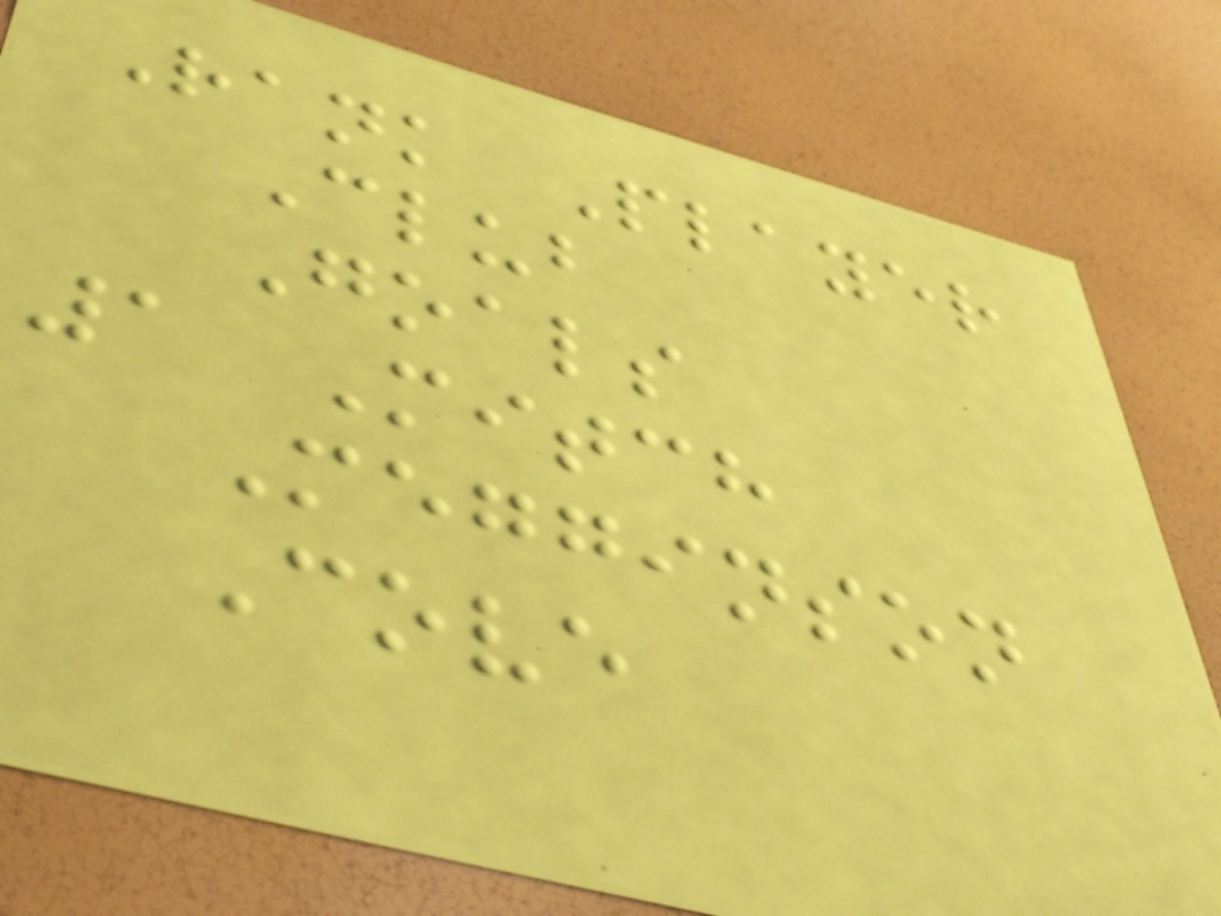Rank Player
Club
Goals
1 Mitch
Megginson
Cove
